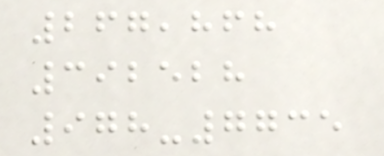267,868
392528
978-7735
